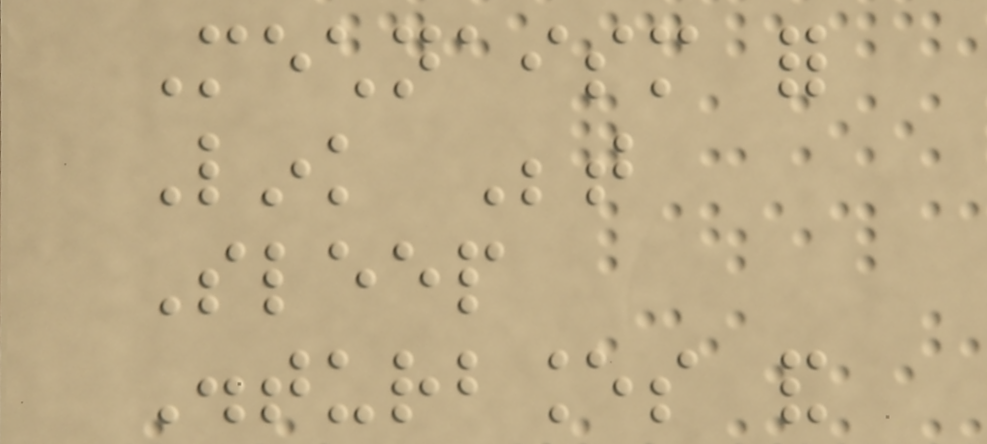Mechnaism for
Link Between
Sleep
Disturbances and
